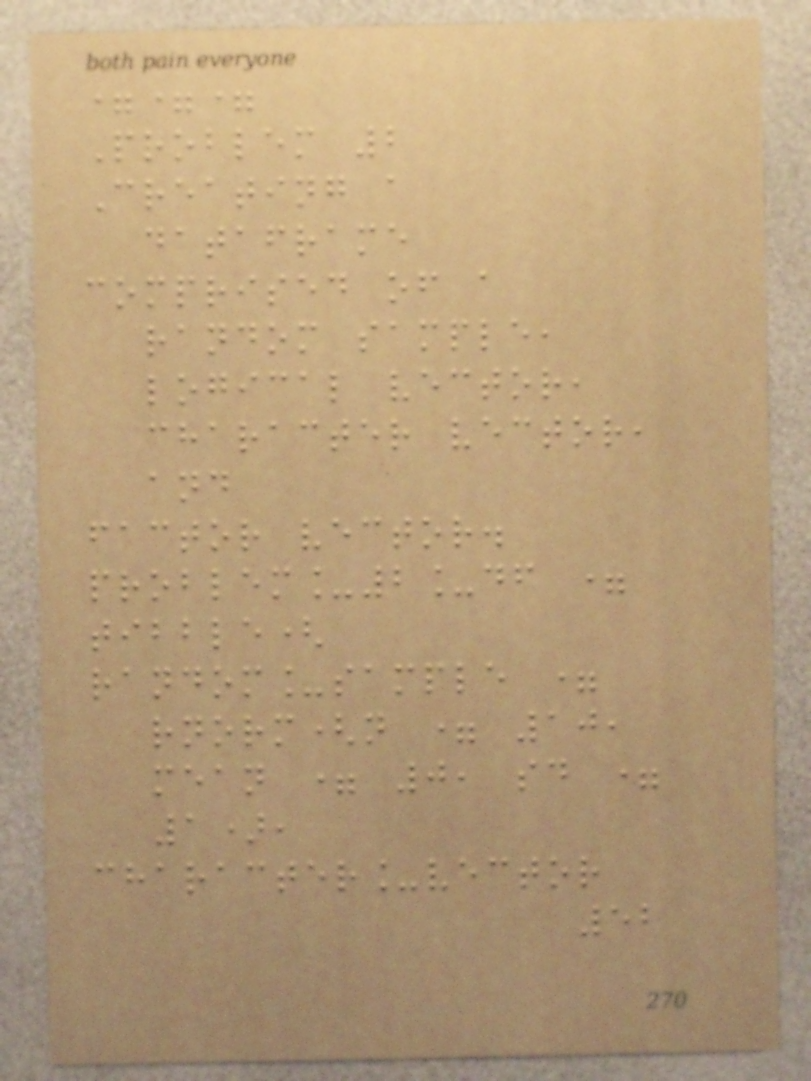===
Problem 2
Creating a
dataframe
comprised of a
random sample,
logical vector,
character vector,
and
factor vector.
problem_2_df =
tibble(
random_sample =
rnorm(n = 10,
mean = 0, sd =
1),
character_vector
52
